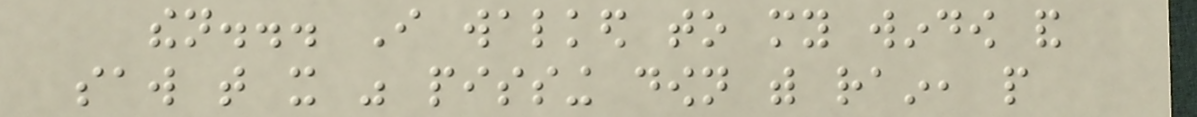then... I walked to my window and
saw that it was pissing down with rain, people
